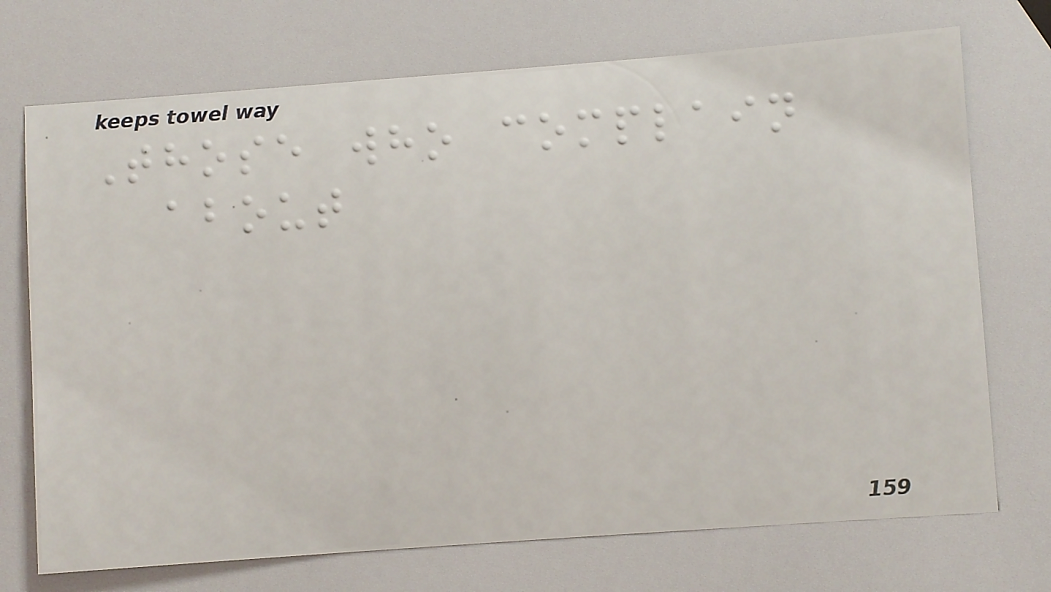Those who complain
about
